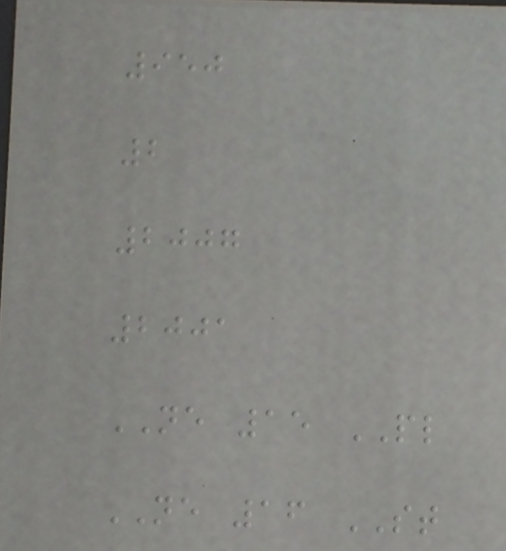950
2
2007
2001
NE 15 PL
NE 16 ST
